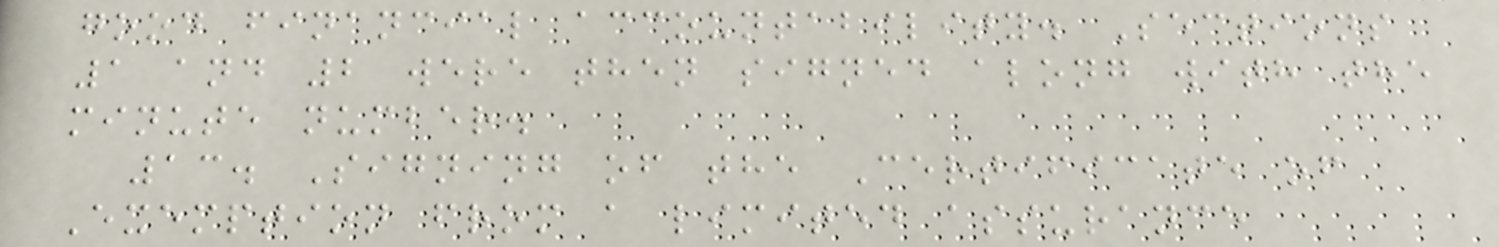good financial accountability. Sections
1 and 2 were then signed along with the
minute number.
13. Signing of the Certificate of
Exemption from a limited assurance
